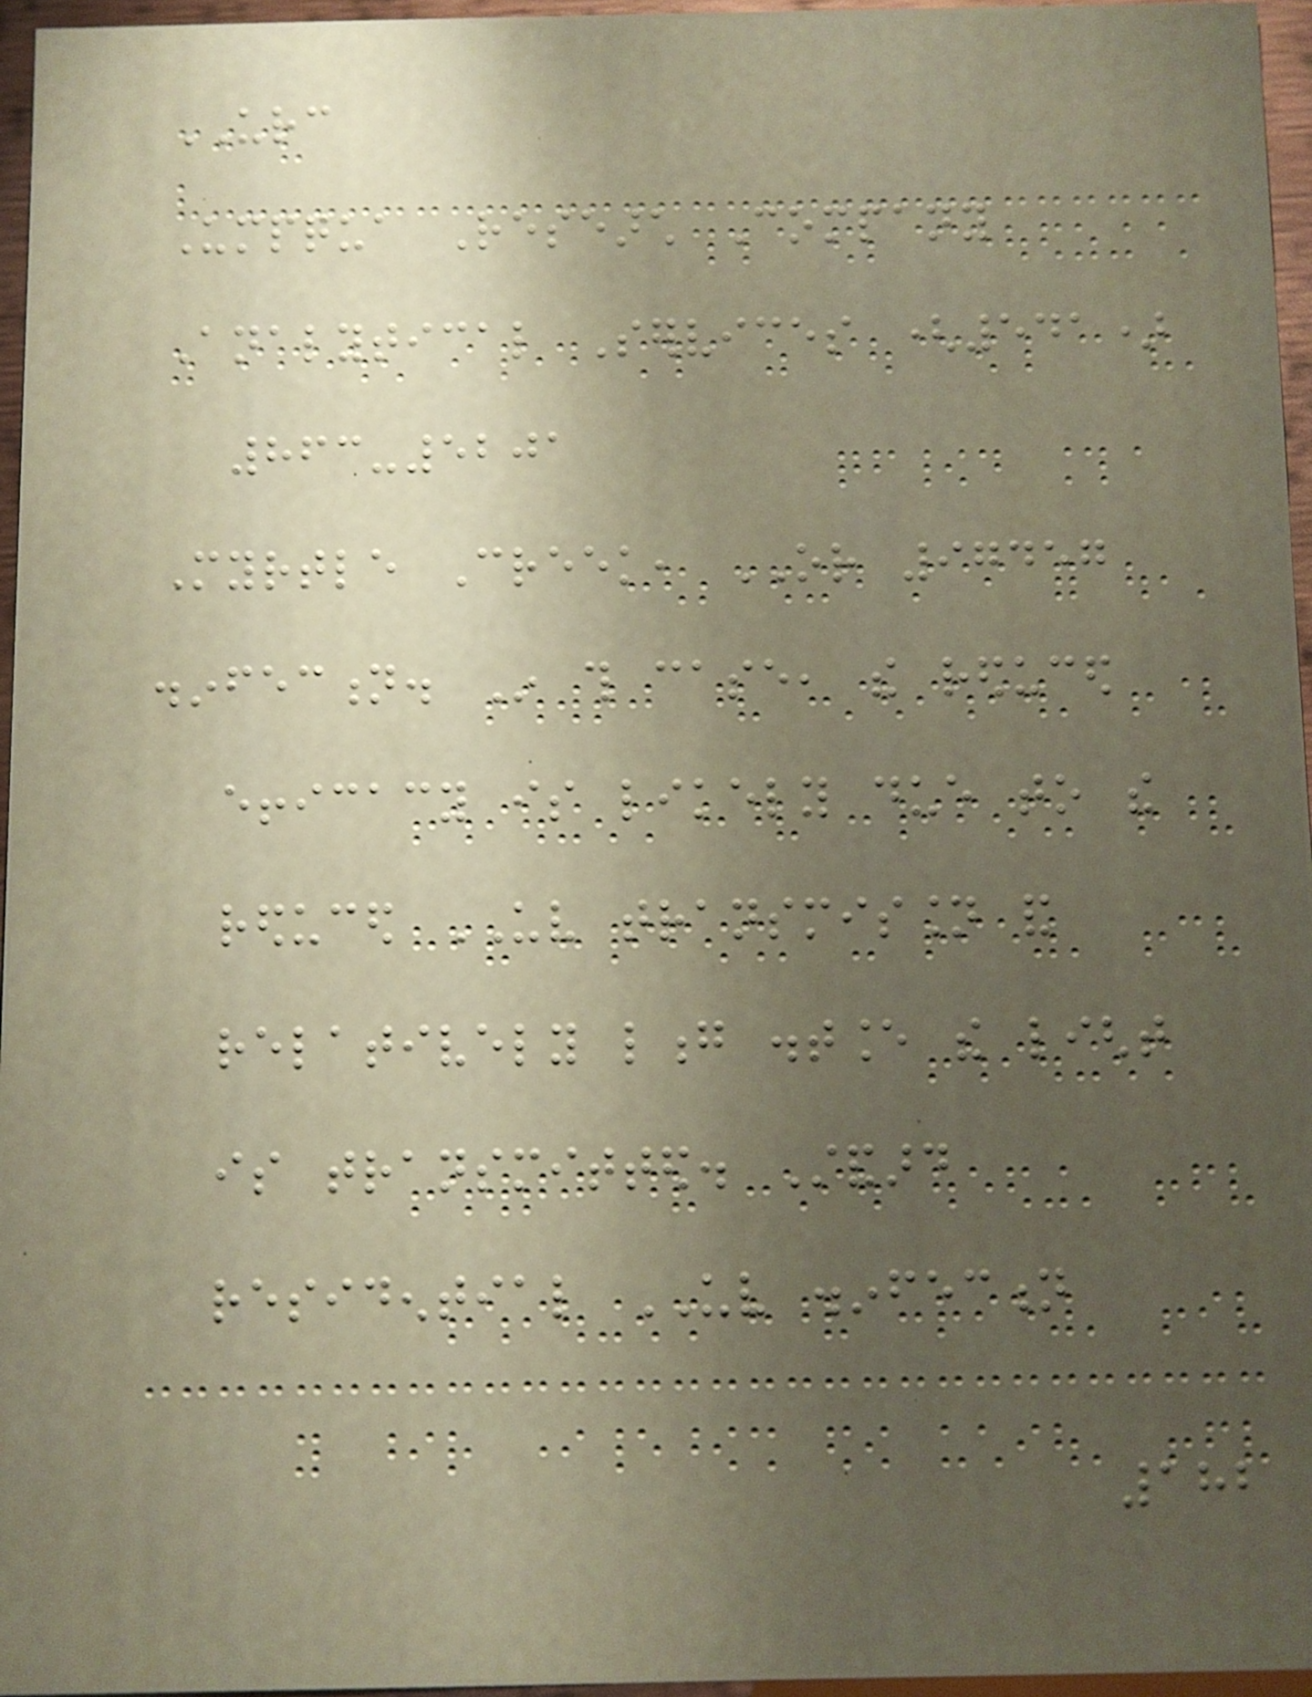URC
Umpqua Research Company
Analytical Services (541)
863-5201
Myrtle Creek, OR 97457
disinfection. In this case, the reduced
efficacy is likely due to the
reduced UV transmission and
relatively long distance the light
is transmitted. Standard
residential UV disinfection
182
